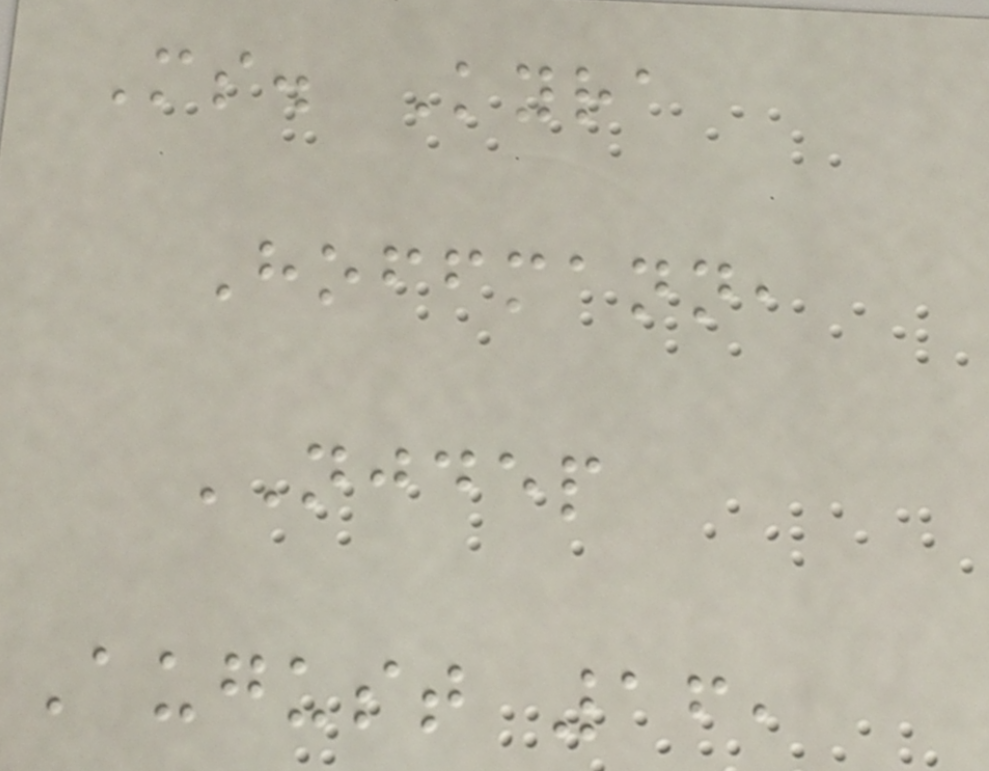Ms. Kyra
Hoffmann,
NJDEP
August 16,
